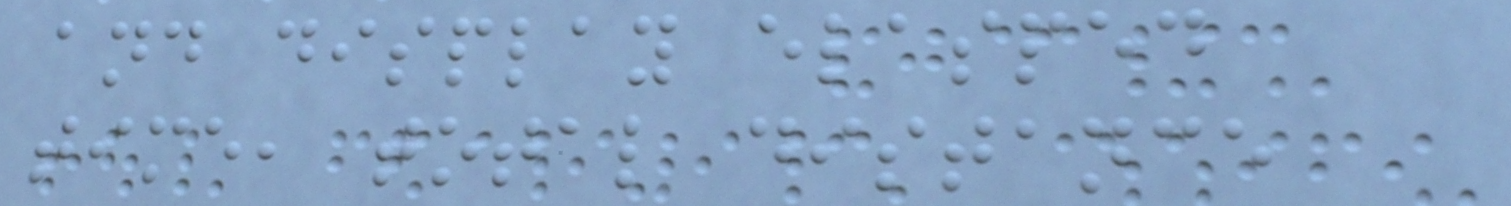and display elasped
time, total distance
